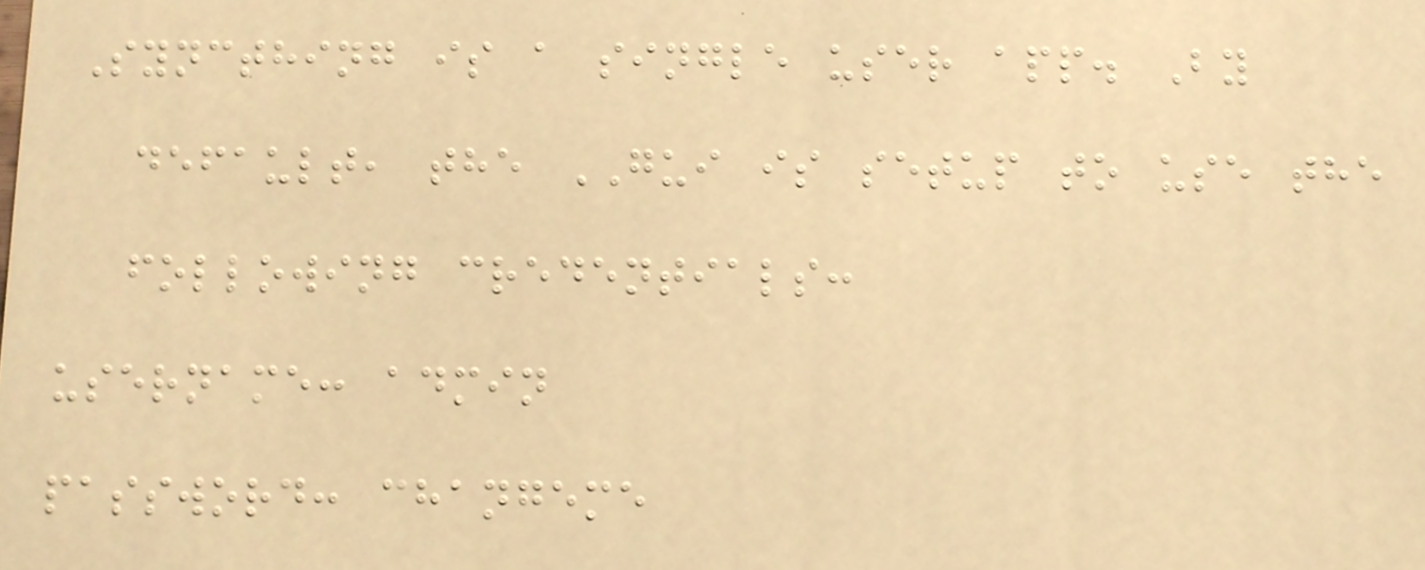Syncthing is a single user app. By
default, the GUI is setup to use the
following credentials:
username: admin
password: changeme
